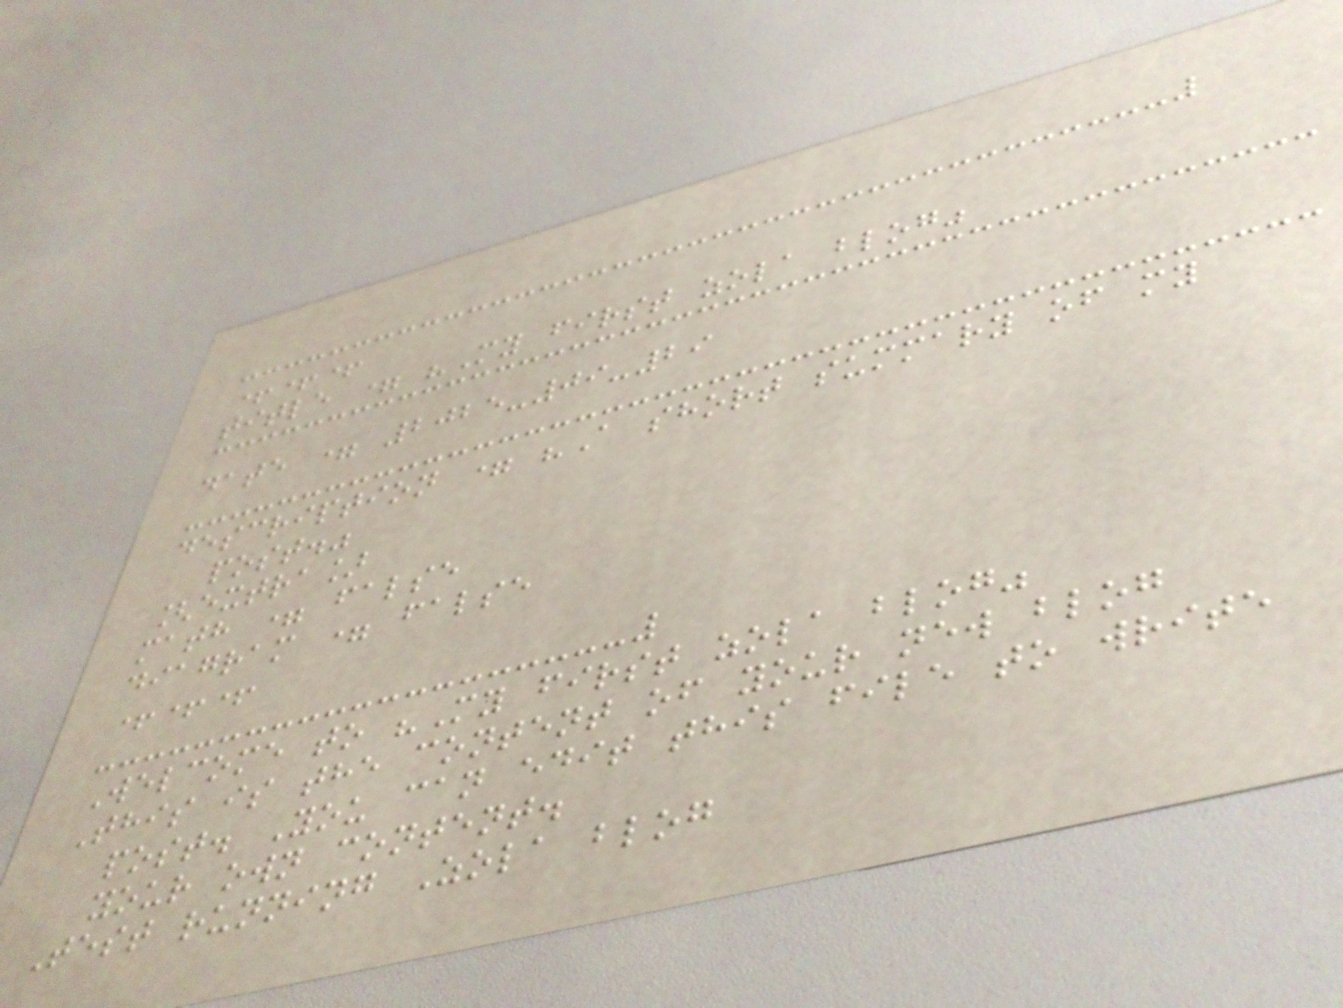+++
title = "My first zola blog"
date = 2025-09-29
description = "A short summary of my
post."
[extra]
math = false
diagram = false
+++
Welcome to "My first zola blog"
This is the content of your new blog
post. You can edit this file to write
your own content.
Test running Zola blog
